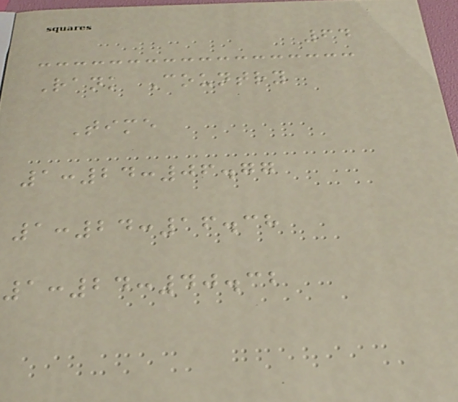64
Rank Country
Time
1:24:06.77
1:24:16.38
1:24:40.32
